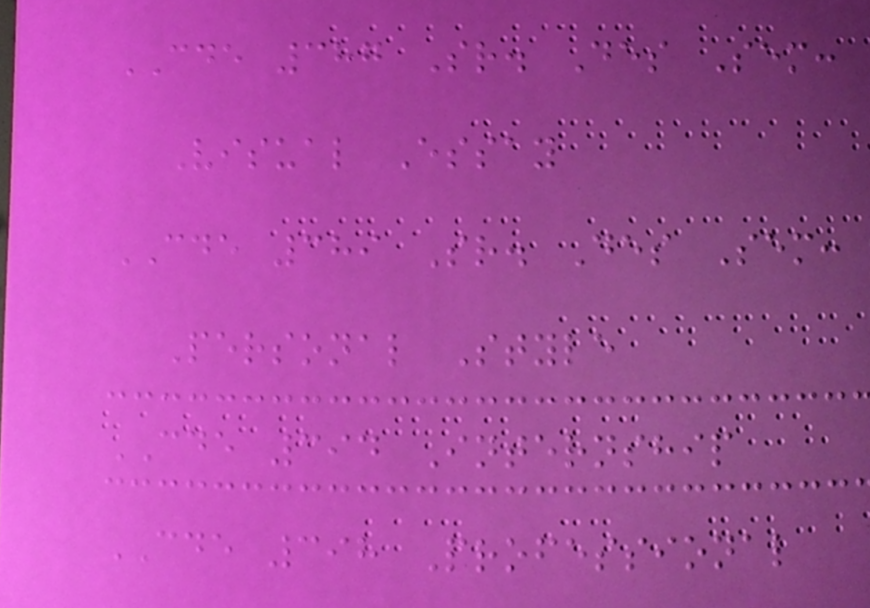CDE 387 Sr. Des Sem:
Visual Essay
CDE 389 Sr. Des Sem:
Personal Style
CDE 394 Internship
CDE 398 Professional
